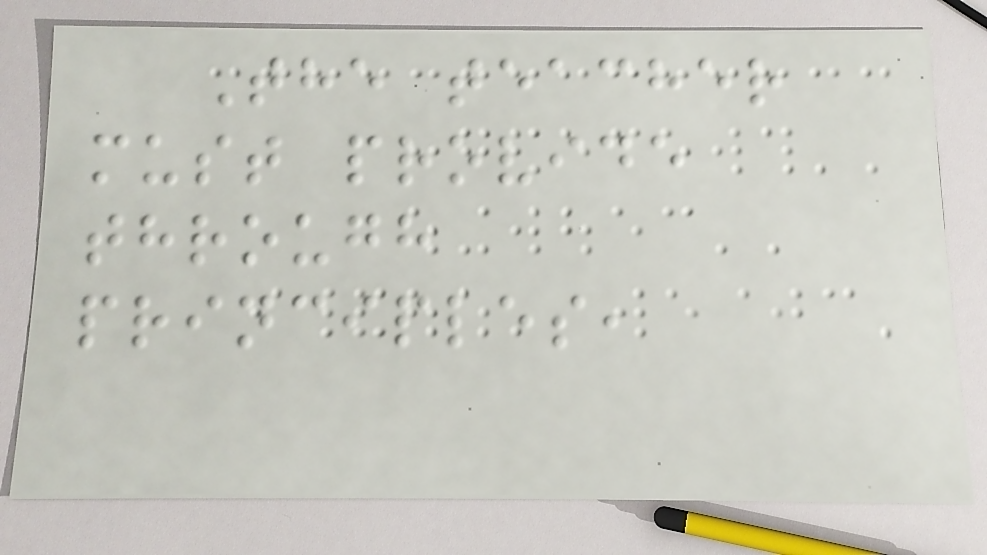The teacher
must provide
through
principles,
